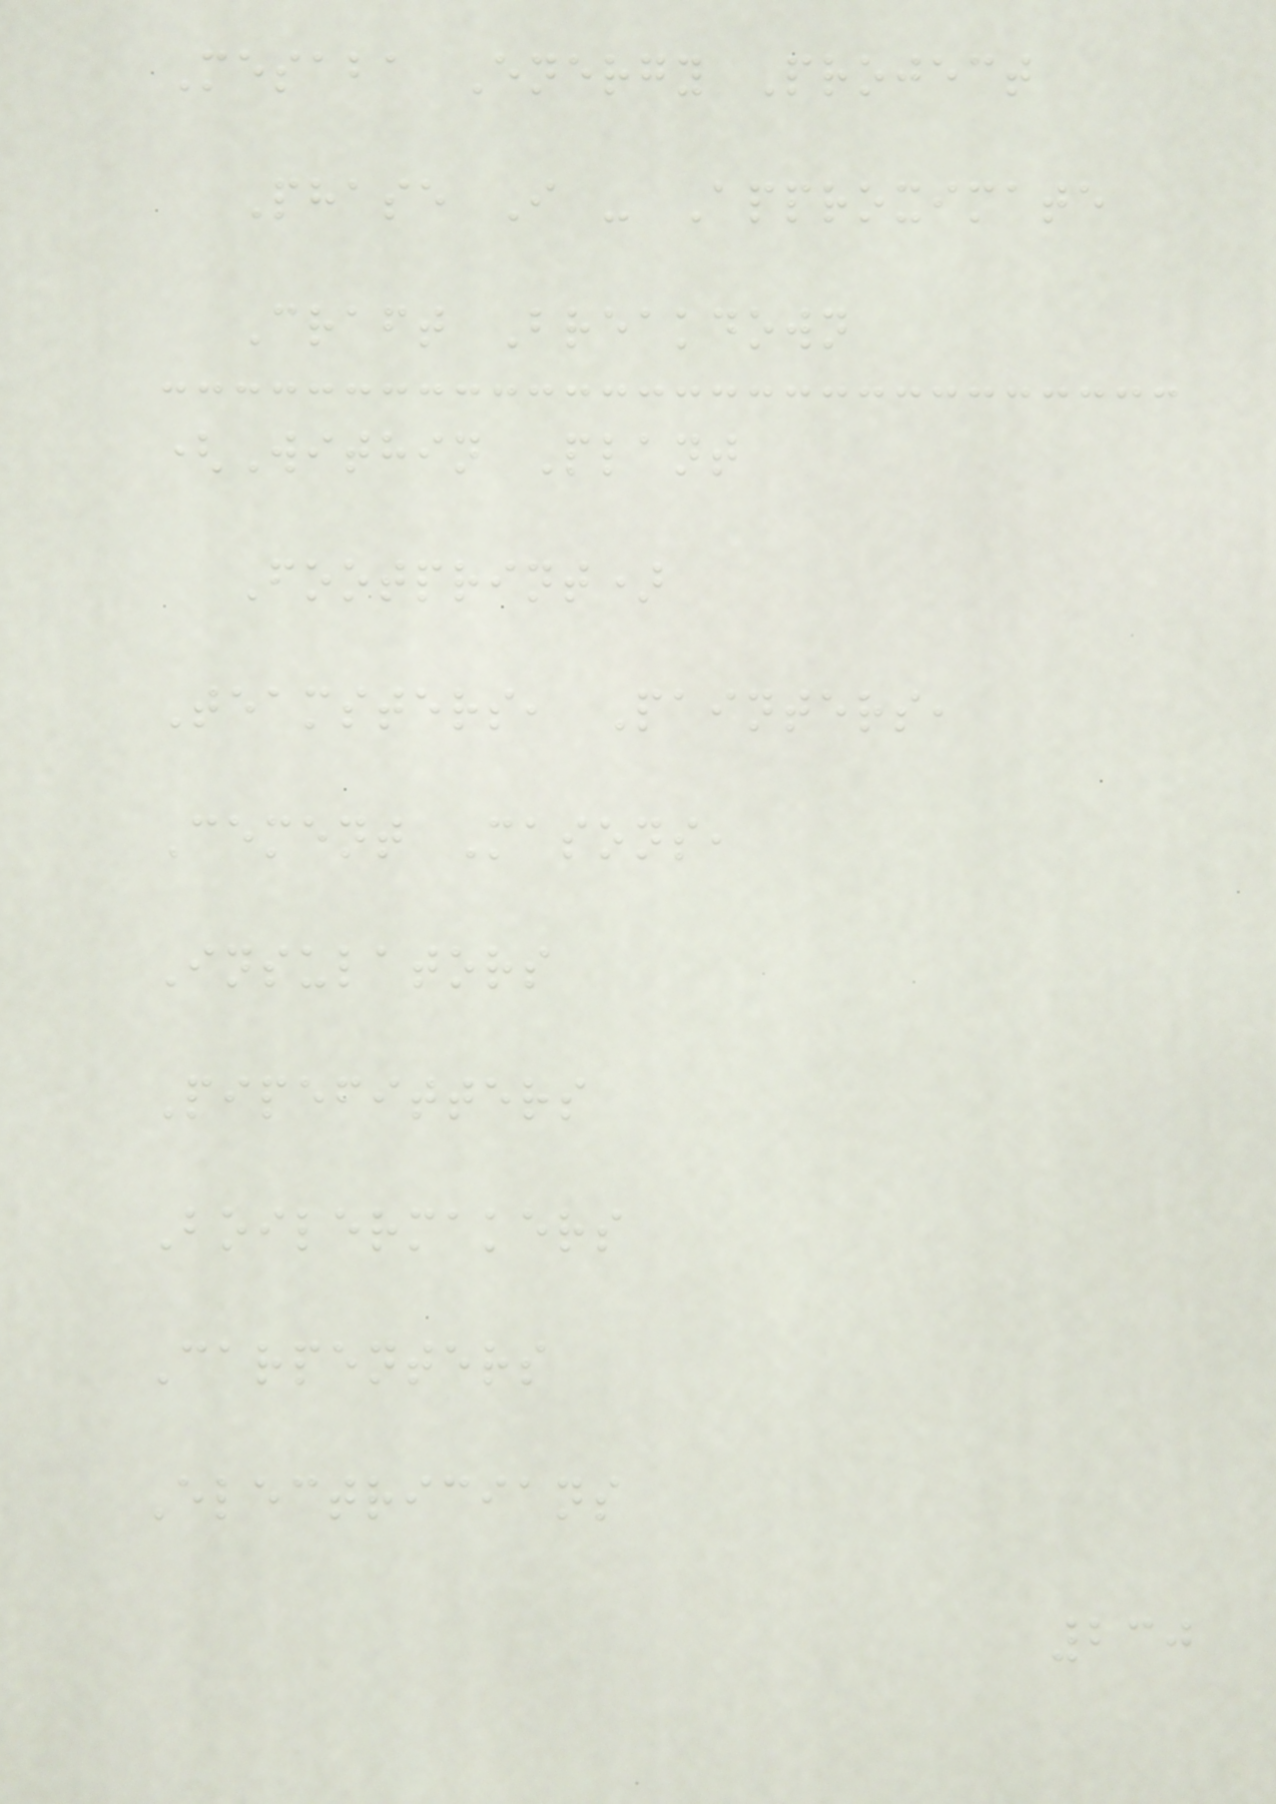Mesaba Energy Project
Phase I - Approximate
Craft Breakdown
(Within Plant
Footprint)
Teamsters, Painters,
Cement Masons,
Insulators
Pipefitters
Boilermakers
Carpenters
Electricians
230
